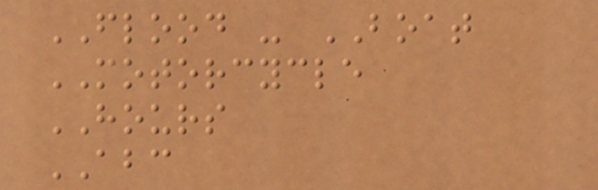FLOOD - BOAT
MOTORCYCLE
HOURS
ABC
